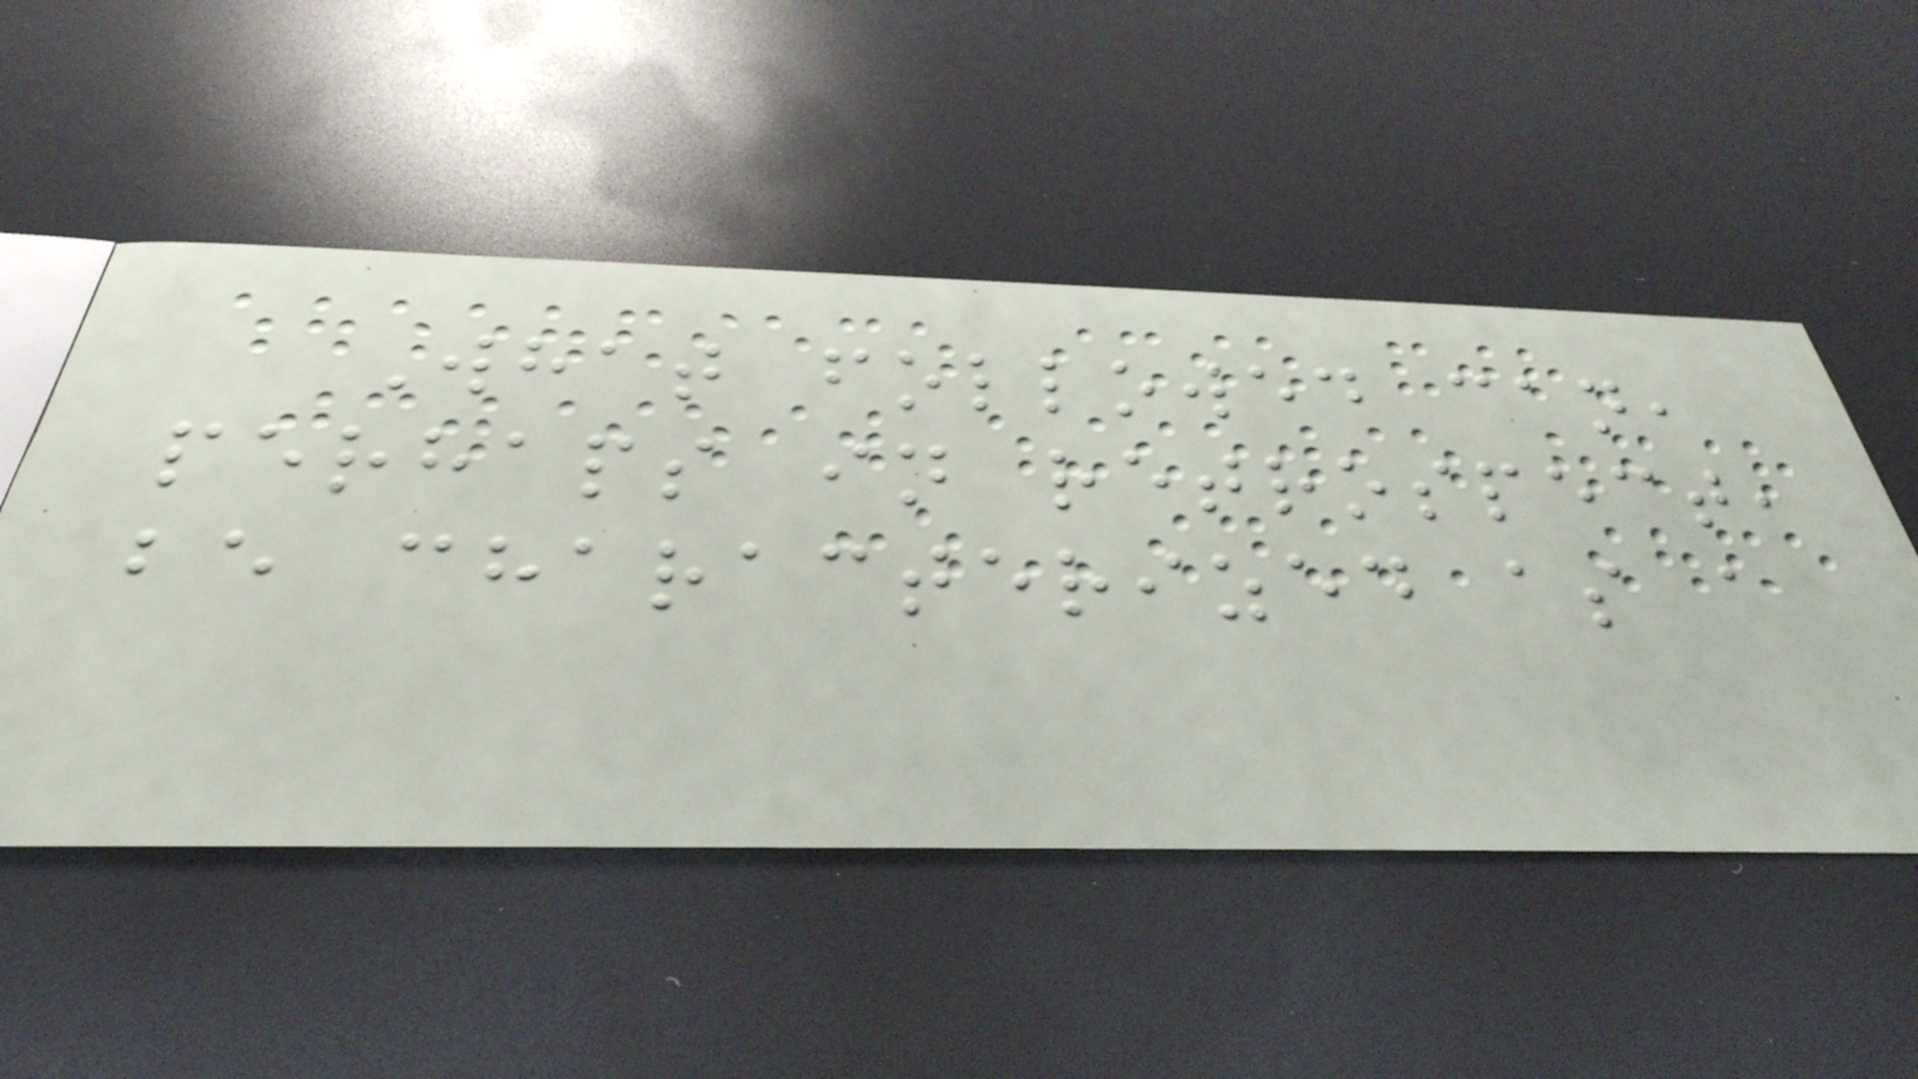What followed can,
perhaps in retrospect,
be characterized as a
